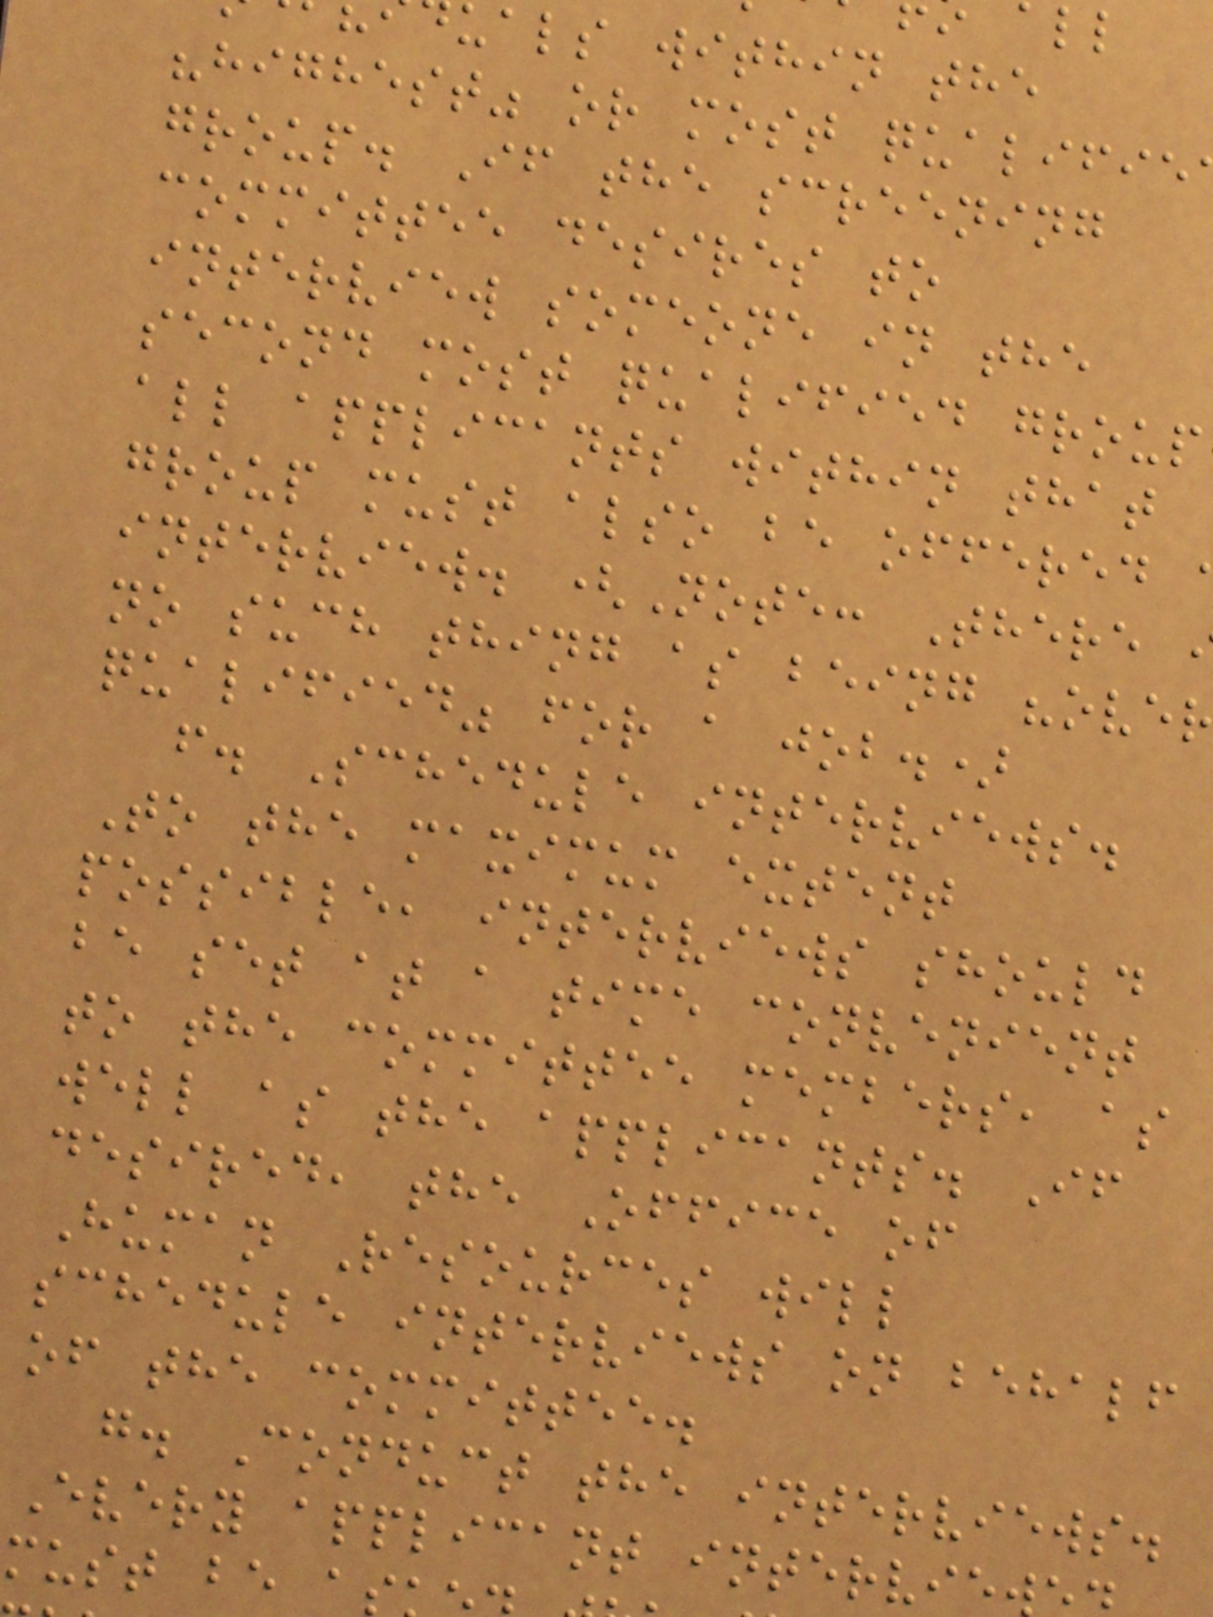uals within the
"highest" or most qualifie
group. If the screening
committee desires to
interview someone in the
second most qualified group
all applicants within that
group must also be offered
interview. (Note: There
no such thing as being "ove
qualified" for a job.)
f. Schedule interviews.
To the maximum extent
possible, interviews should
be set at a time convenient
to the committee members, as
well as the applicants. If
desired, the Office of
Human Resources will
schedule interviews on behalf
of the committee.
g. Conduct the interviews.
Every applicant intervie
must be a
